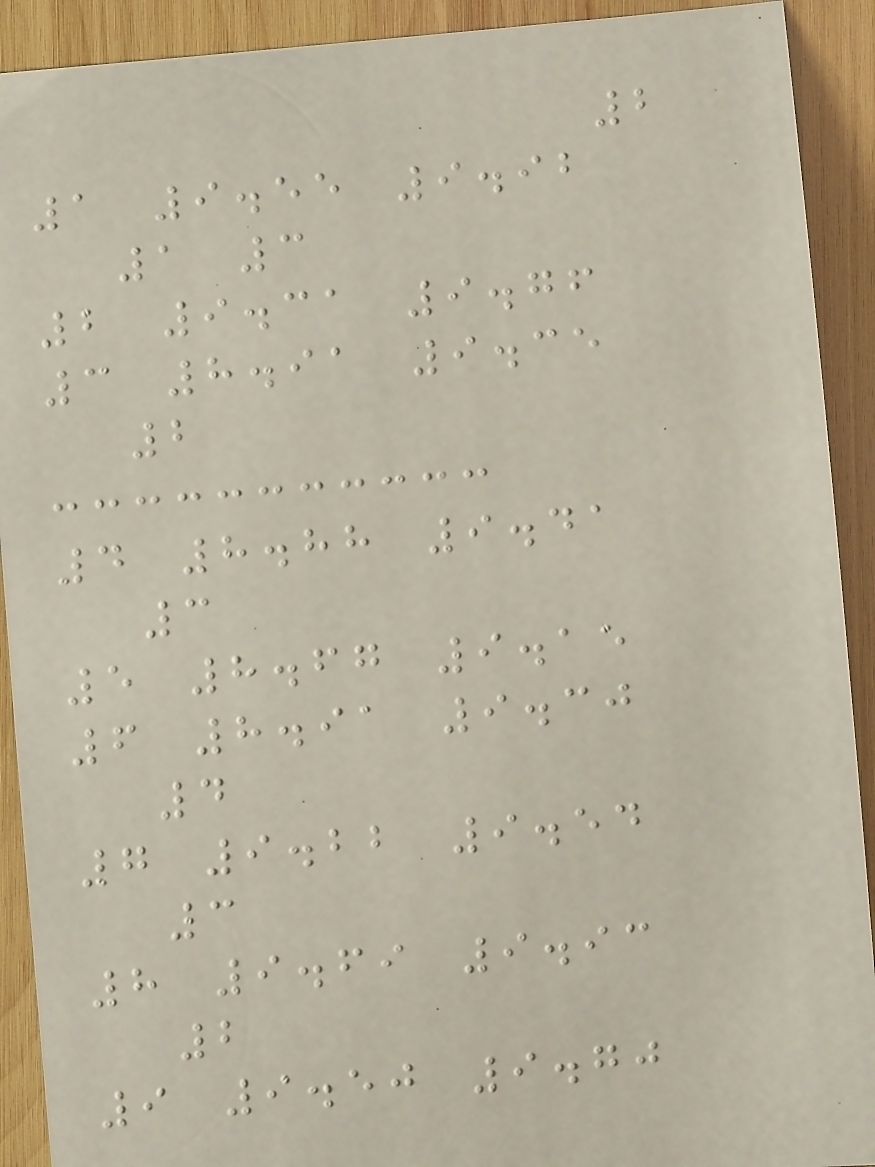2
1 9.55 9.92
1 3
2 9.31 9.76
3 8.91 9.35
2
4 8.88 9.41
3
5 8.67 9.15
6 8.91 9.30
4
7 9.22 9.54
3
8 9.69 9.93
2
9 9.50 9.70
